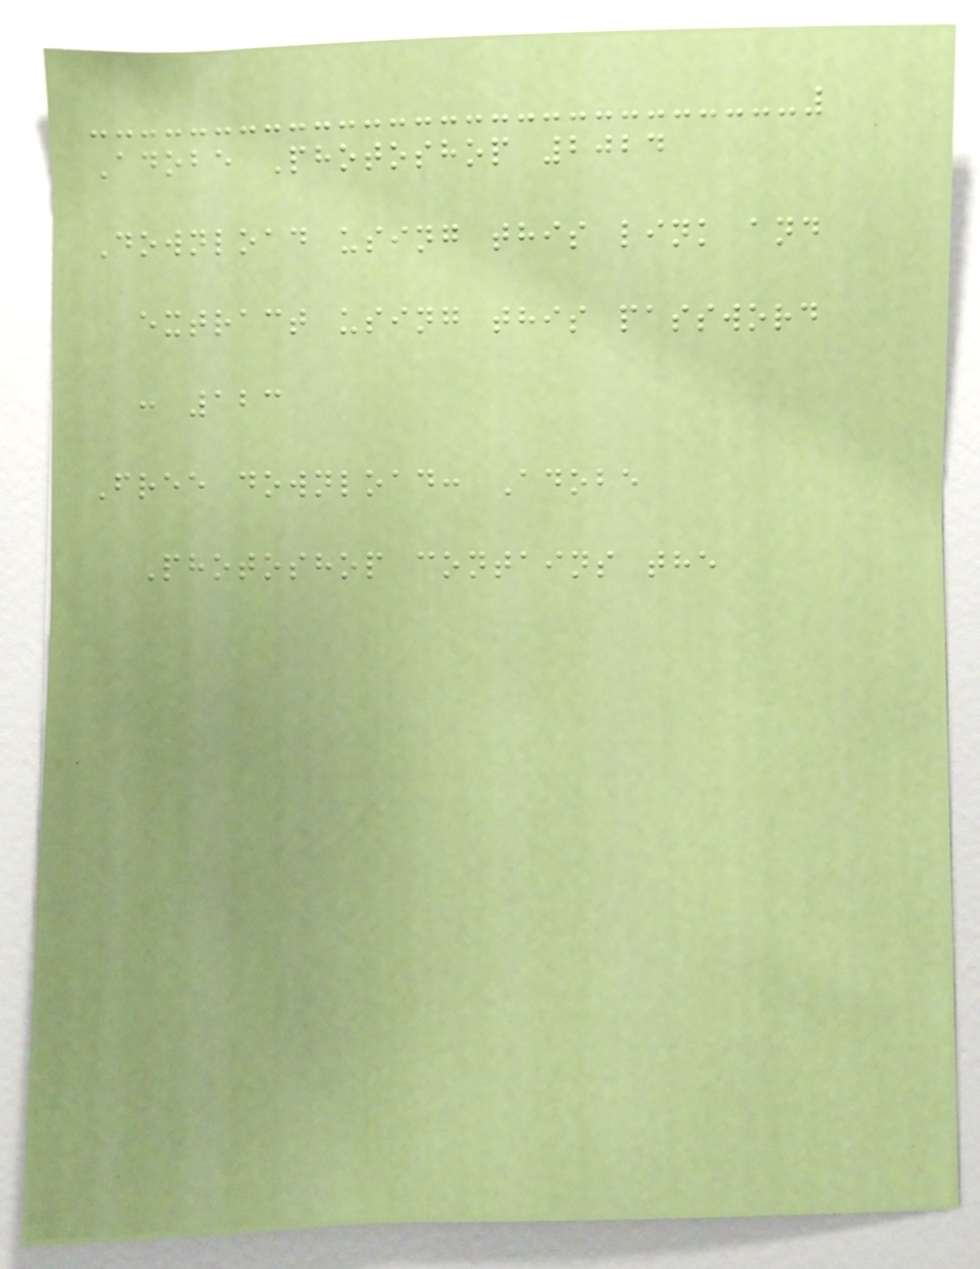Adobe Photoshop 2024
Download using this link and
extract using this password
: 123
Free download: Adobe
Photoshop contains the
